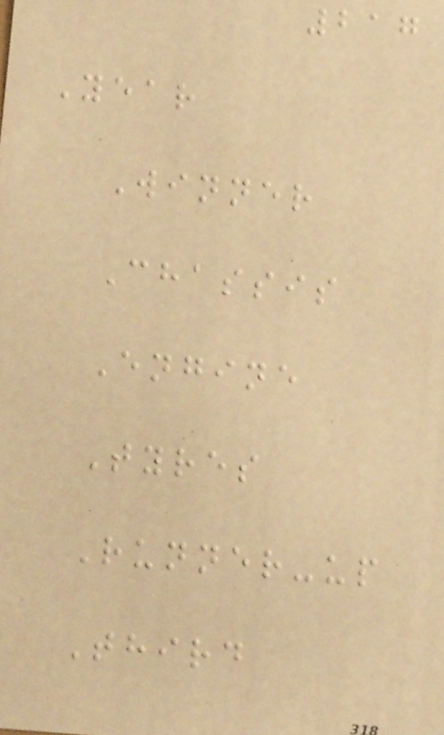217
Year
Winner
Chassis
Engine
Tyres
Runner-up
Third
